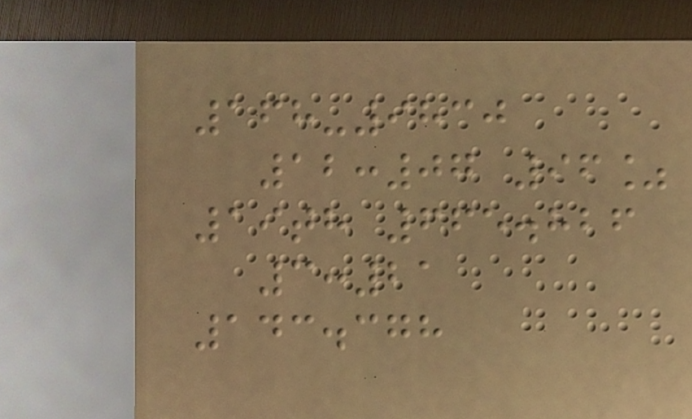168-9830
12:07 96%
19th 665.826
3:21
143.378
